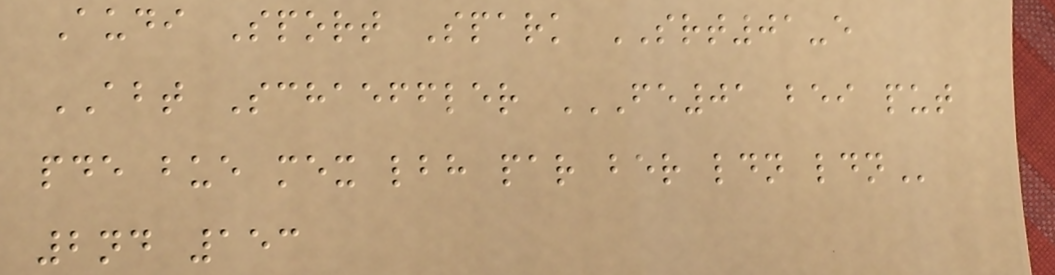Audi Sport Spark SRT01-e
ABT Schaeffler FE01 BEI PUT
PDE BUE MEX LBH PAR BER LDN LDN
2nd 153
